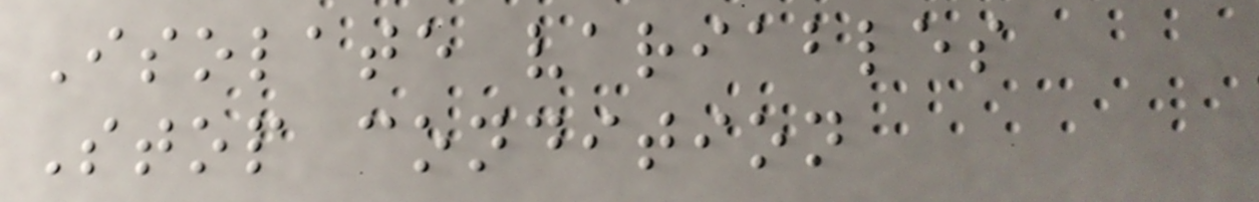Isolate variables
Stop condition
